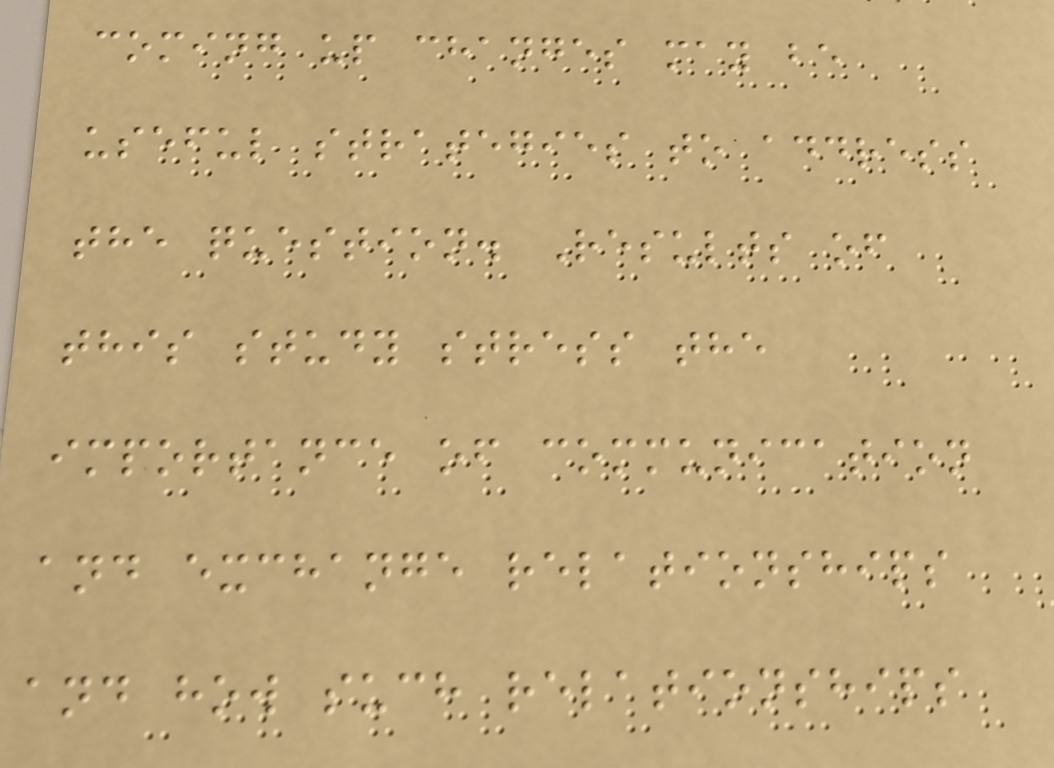coming up changes may be
useful strategies to address
the question. Results of
this study stress the
importance of communication
and exchange relationships
and how such relationships
